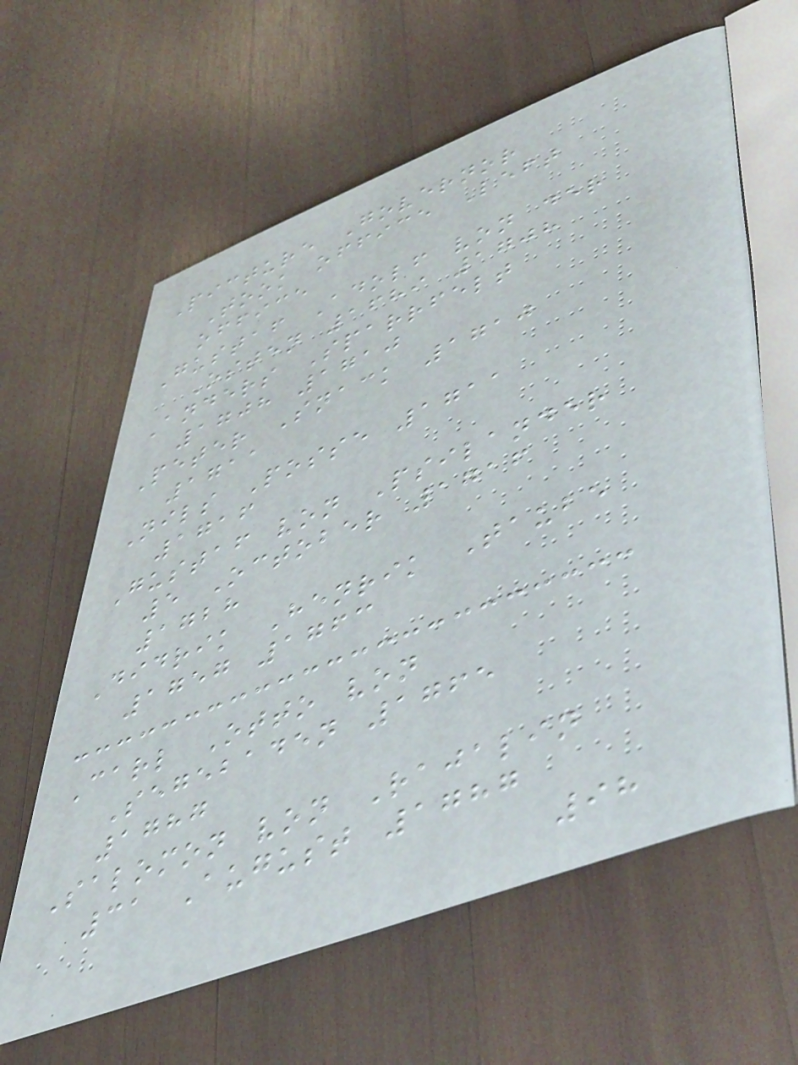Picture Governor
Took office Left
office
Gustaf Adolf von der
Osten 1689 1708
Anders Sparrfelt
1708 1710
Peter Snack 1710
1711
Nils Posse 1711
1716
Gustaf von Psilander
5 October 1716
1728
Didrik Henrik Taube
1757 1763
Carl Otto von
Segebaden 1765
1787
Salomon von Rajalin
31 August 1787
98
